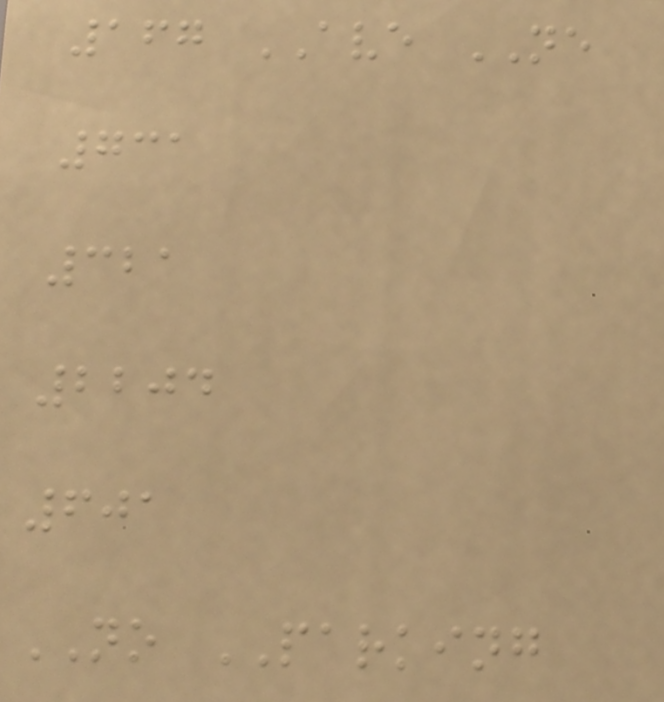167 AVE NE
731
321
2204
601
NO PARKING
